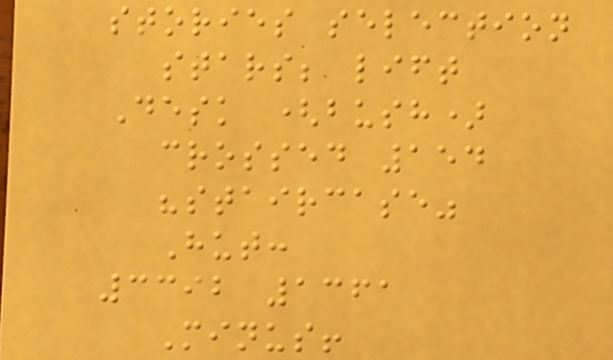stories selection
stars; lift
Desk (bush)
crossed 154
"staircase"
Hut:
3392 1361
Minus!
